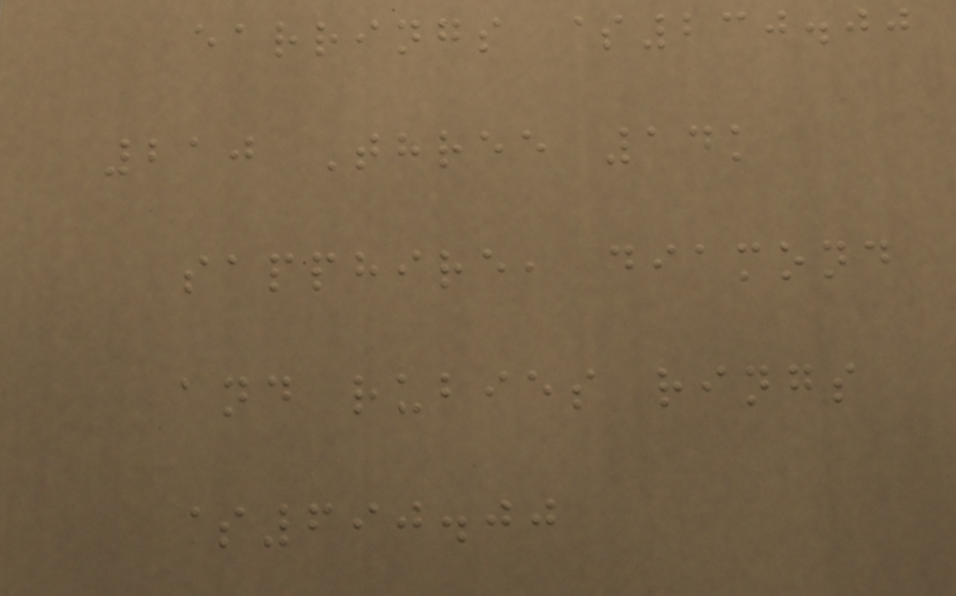earrings $230.00
210 Three 14k
sapphire, diamond
and rubies rings
$690.00
